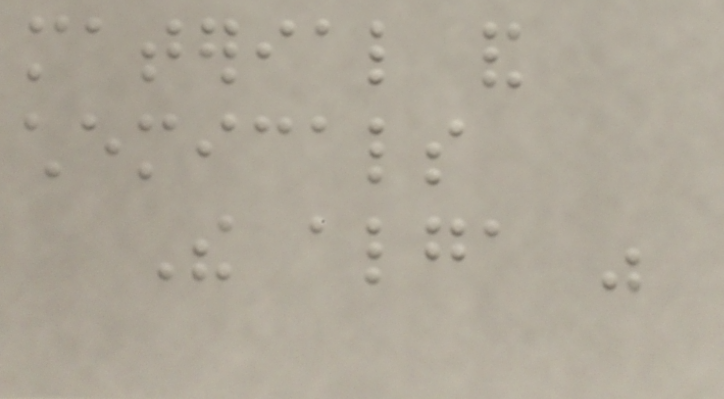material and
chemicals
The alga was
